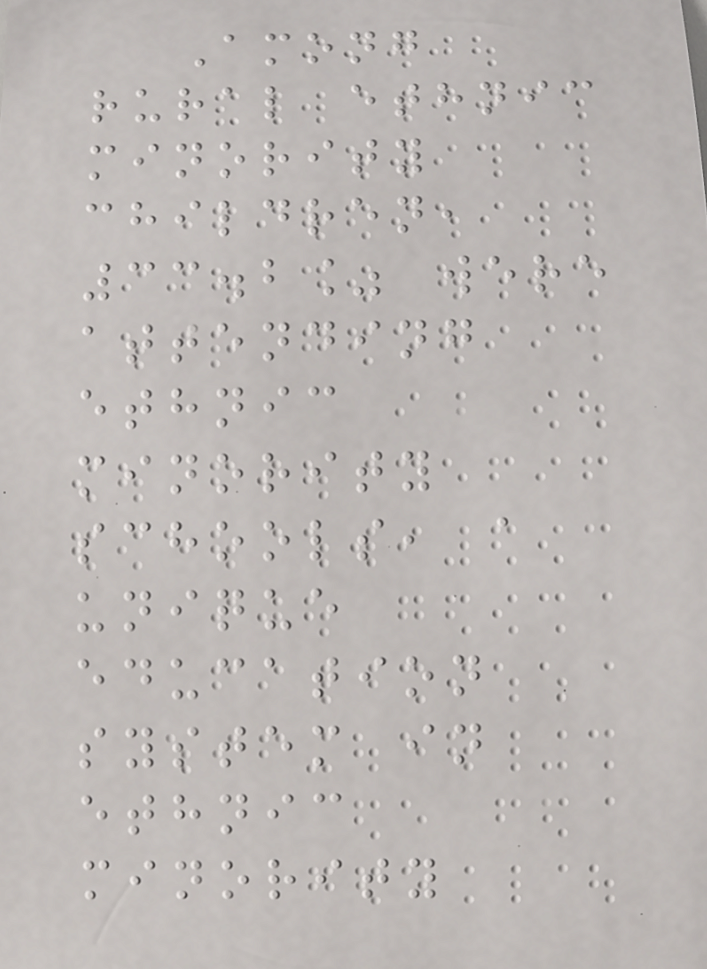Among
rural ethnic
minority
children,
33.2% were
attending
ethnic
minority
schools, a
unique
education
system in
ethnic
minority
